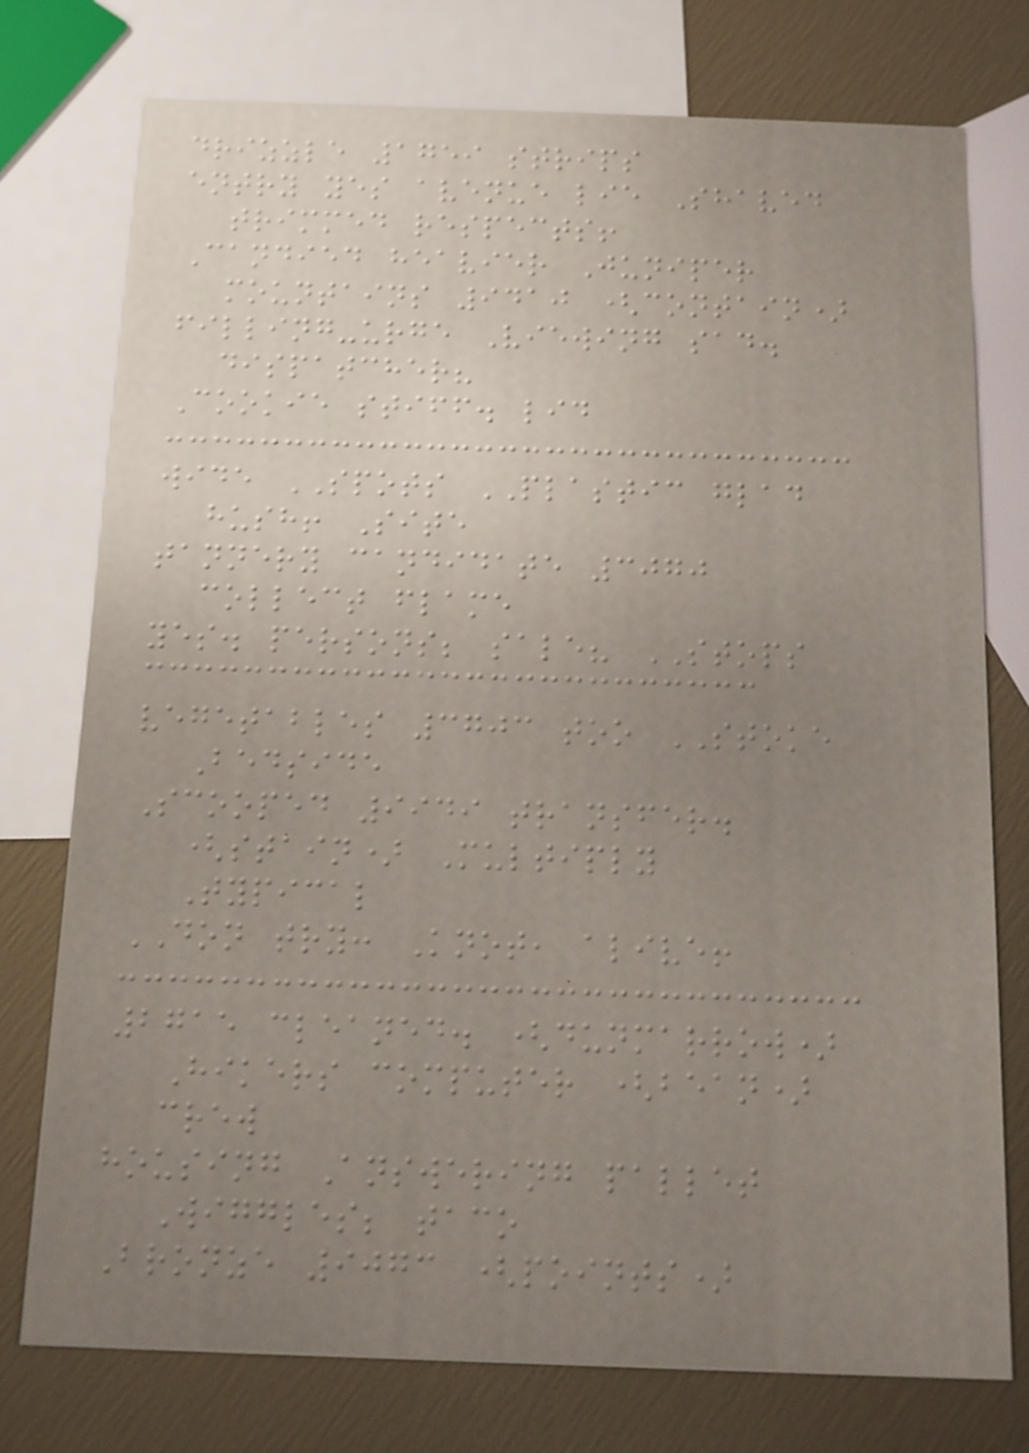drizzle 1759 strips
entry yes avenue lie Shaved
trimmed respects!
Candied heavier Juniper
mountains 9410 (contain)
filling-urge Viewing sad.
dispatcher?
Cookie stiff. lid
wide SPOTS PLASTIC glad
hush! Site
tannery candidate 3070
collect flame
yes. persons; sale? STOPS
vegetables 3703 too STOKE
Bedside
Scooped 9949 transfer.
(stain) Multiply
Typical
DON try: Knot, alive!
2715 cleaned. (dunmarrow)
Hikers computer (bean)
crew
housing Answering pallet
Wiggles; taco
Bronze 9073 (points)
